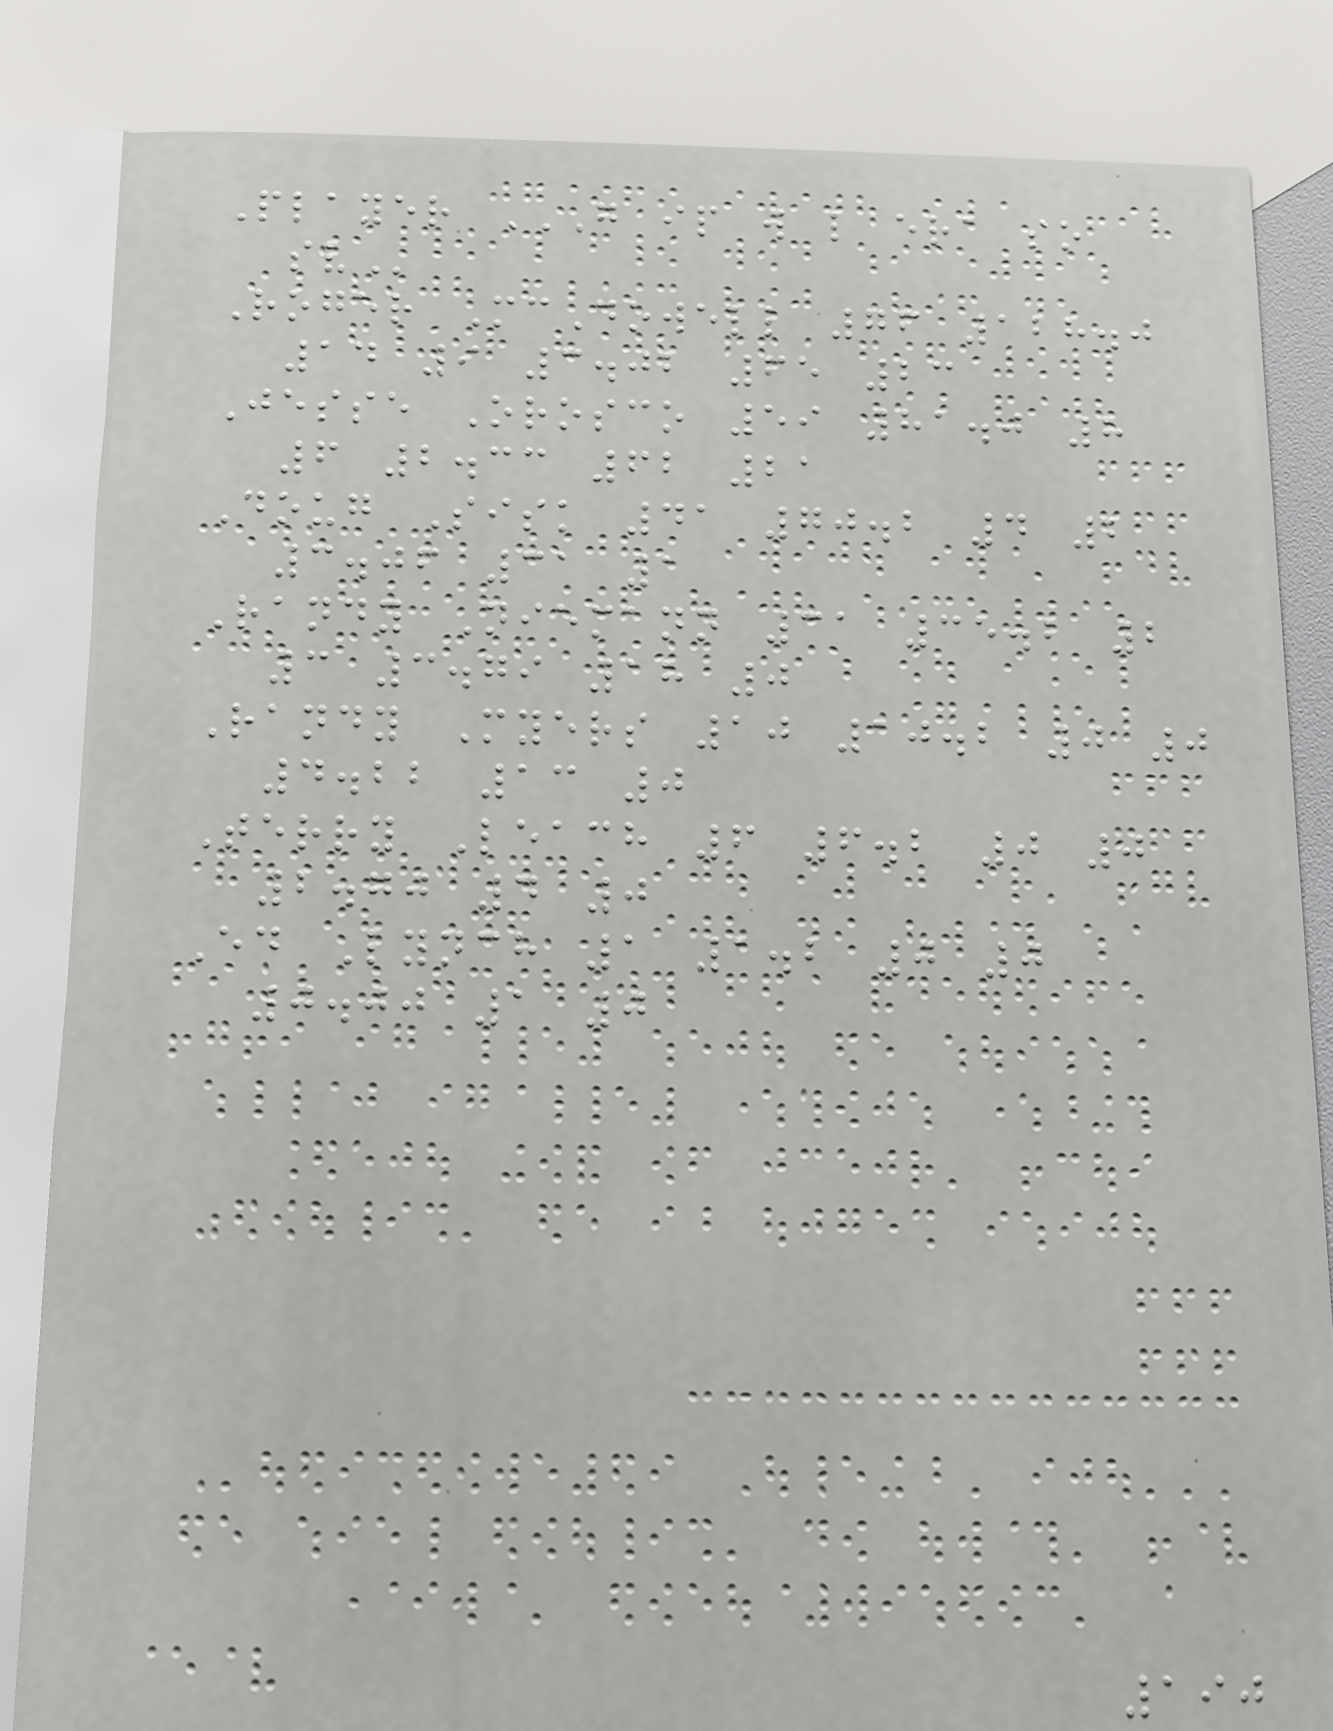Player G IP W L ERA SO
SV
Roger McDowell 76 128.0
14 9 3.02 65 23
Jesse Orosco 59 81.0 8
6 2.33 62 21
Doug Sisk 41 70.2 4 2
3.06 31 1
Randy Niemann 31 35.2 2
3 3.79 18 0
Randy Myers 10 10.2 0 0
4.22 13 0
Terry Leach 6 6.2 0 0
2.70 4 0
Ed Lynch 1 1.2 0 0
0.00 1 0
190
